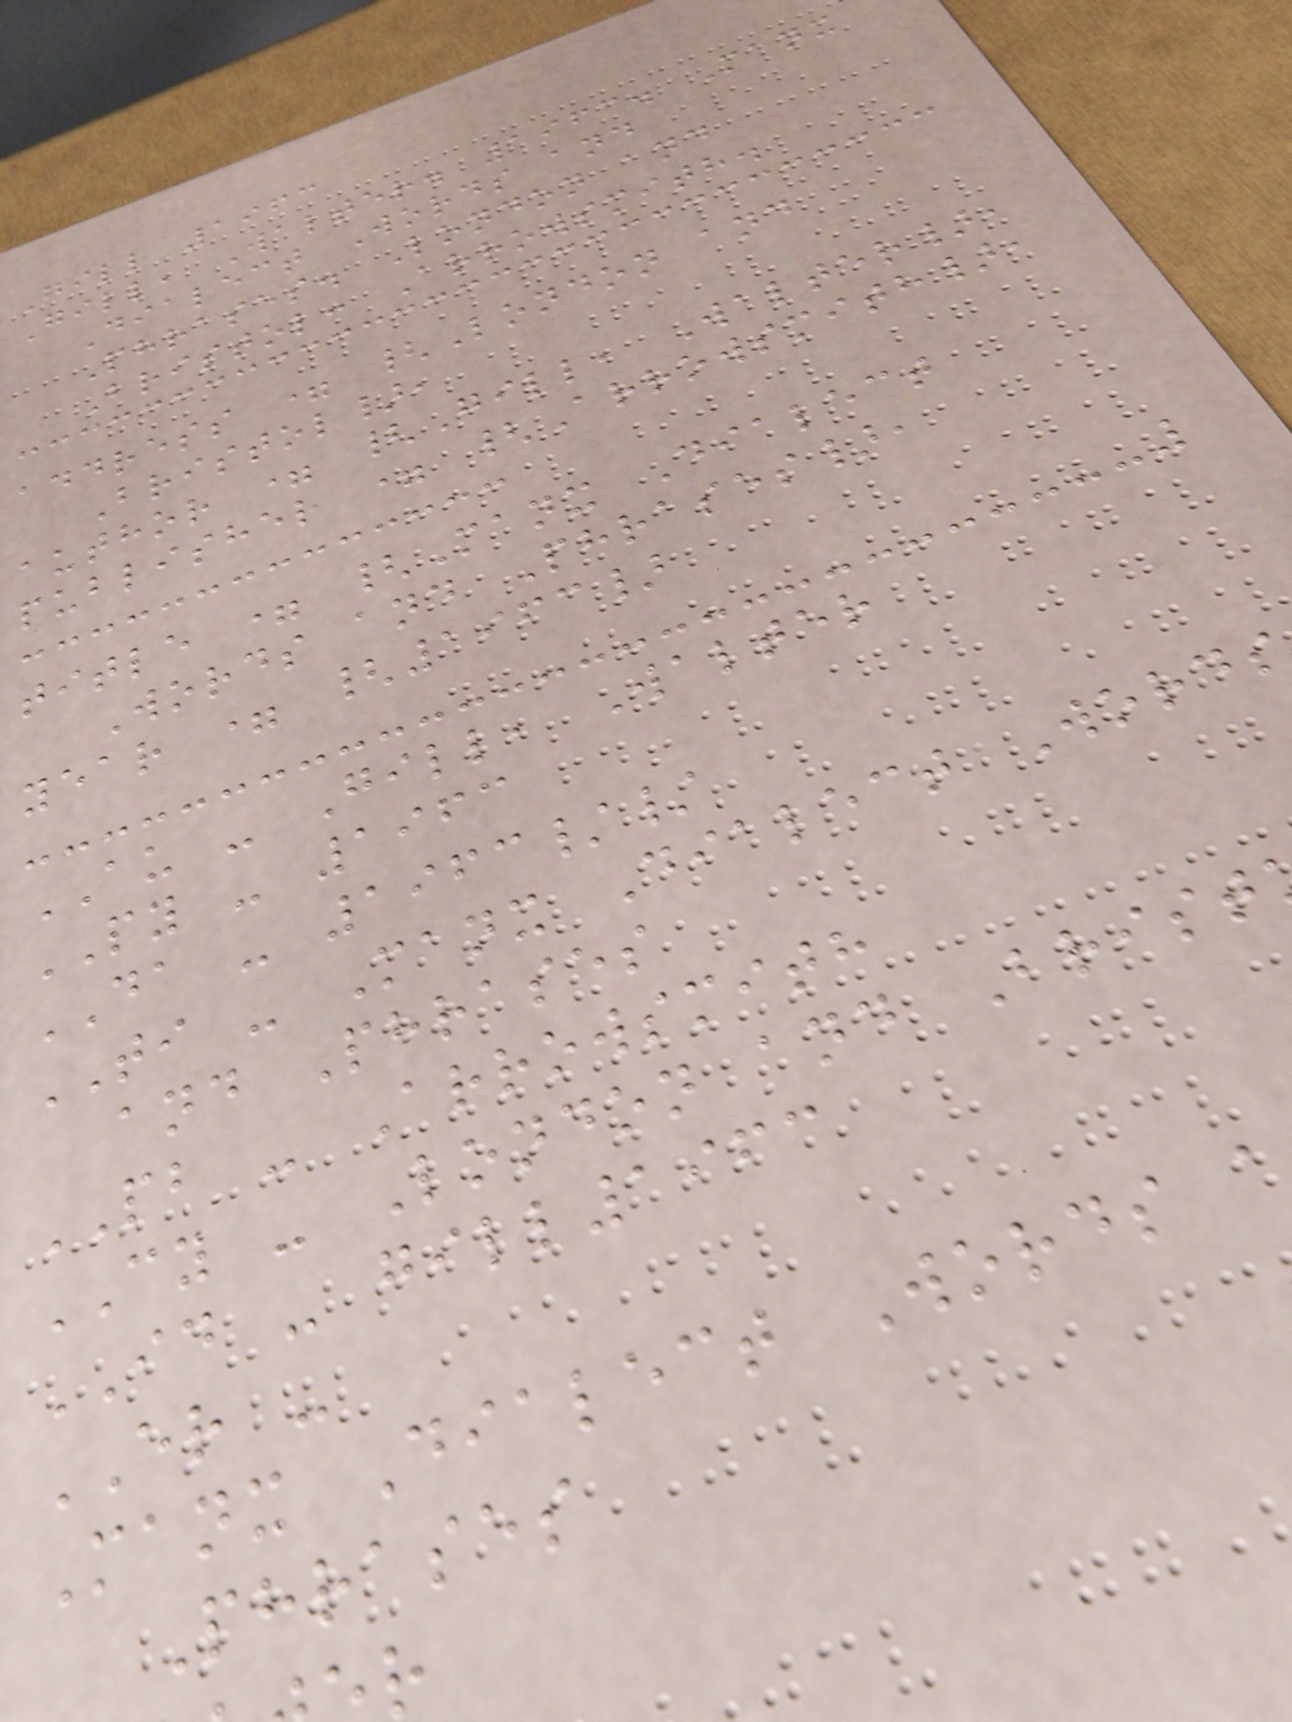Gill 1963
Gill, Walter. 1963. Manx
Dialect Words and
Phrases. London and
Bristol: Arrowsmith.
address = {London and
Bristol},
author = {Gill, Walter},
publisher = {Arrowsmith},
title = {Manx Dialect
Words and Phrases},
year = {1963}
AU - Gill, Walter
PY - 1963
DA - 1963//
TI - Manx Dialect Words
and Phrases
PB - Arrowsmith
CY - London and Brist
ID - gill1963
ER -
Manx Dialect Words
Phrases
